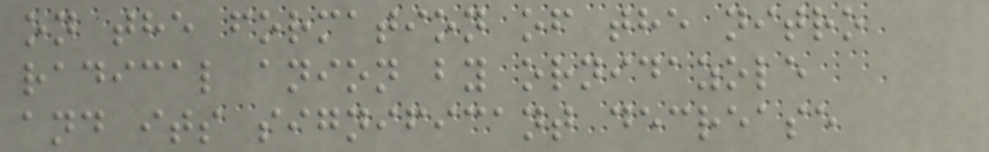on the formation of the nitro
radical anion by ornidazole
and its significant decrease
